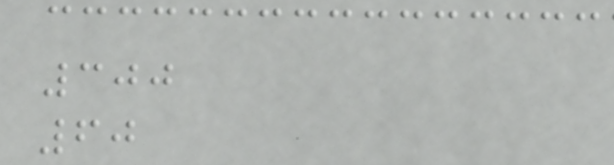300
60
